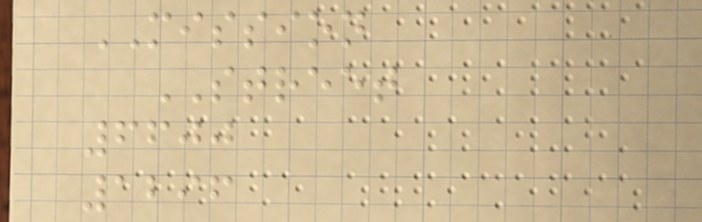MISSION
STREET
6600
1296
